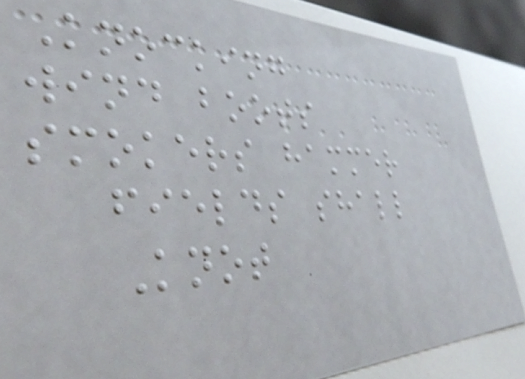Knocking
wind boots
smokers hammer
fields shall
Knot
